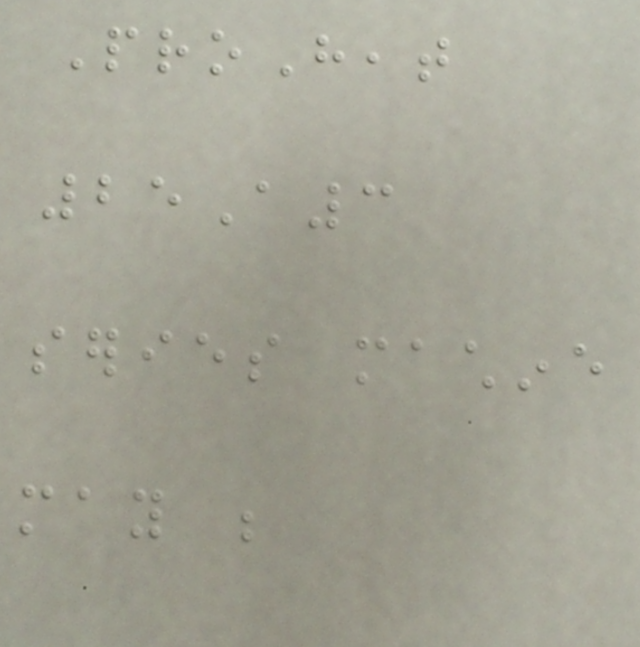ProHeat
25A3
series machine
may be
